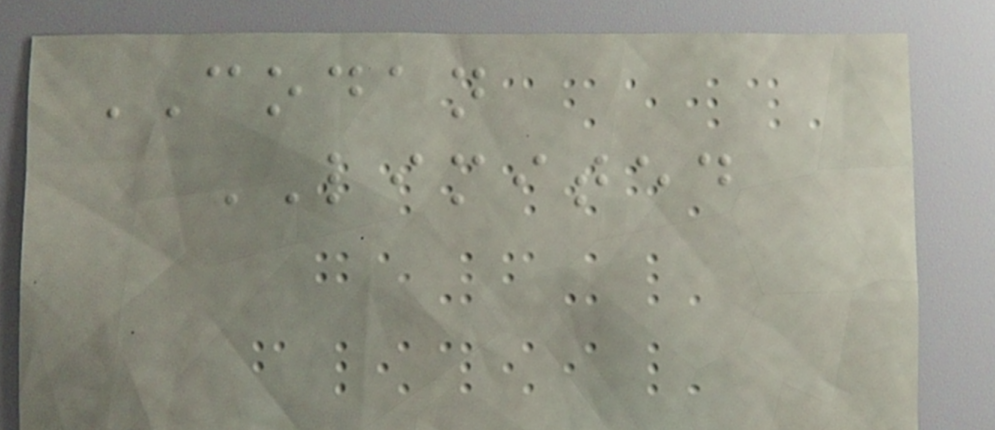CODAN
LIMITED
